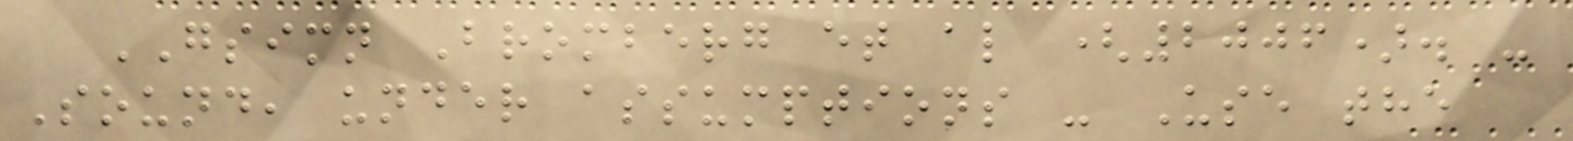GSIMN Bromberg et al (2006). -
Sound, under assumptions - Use the
